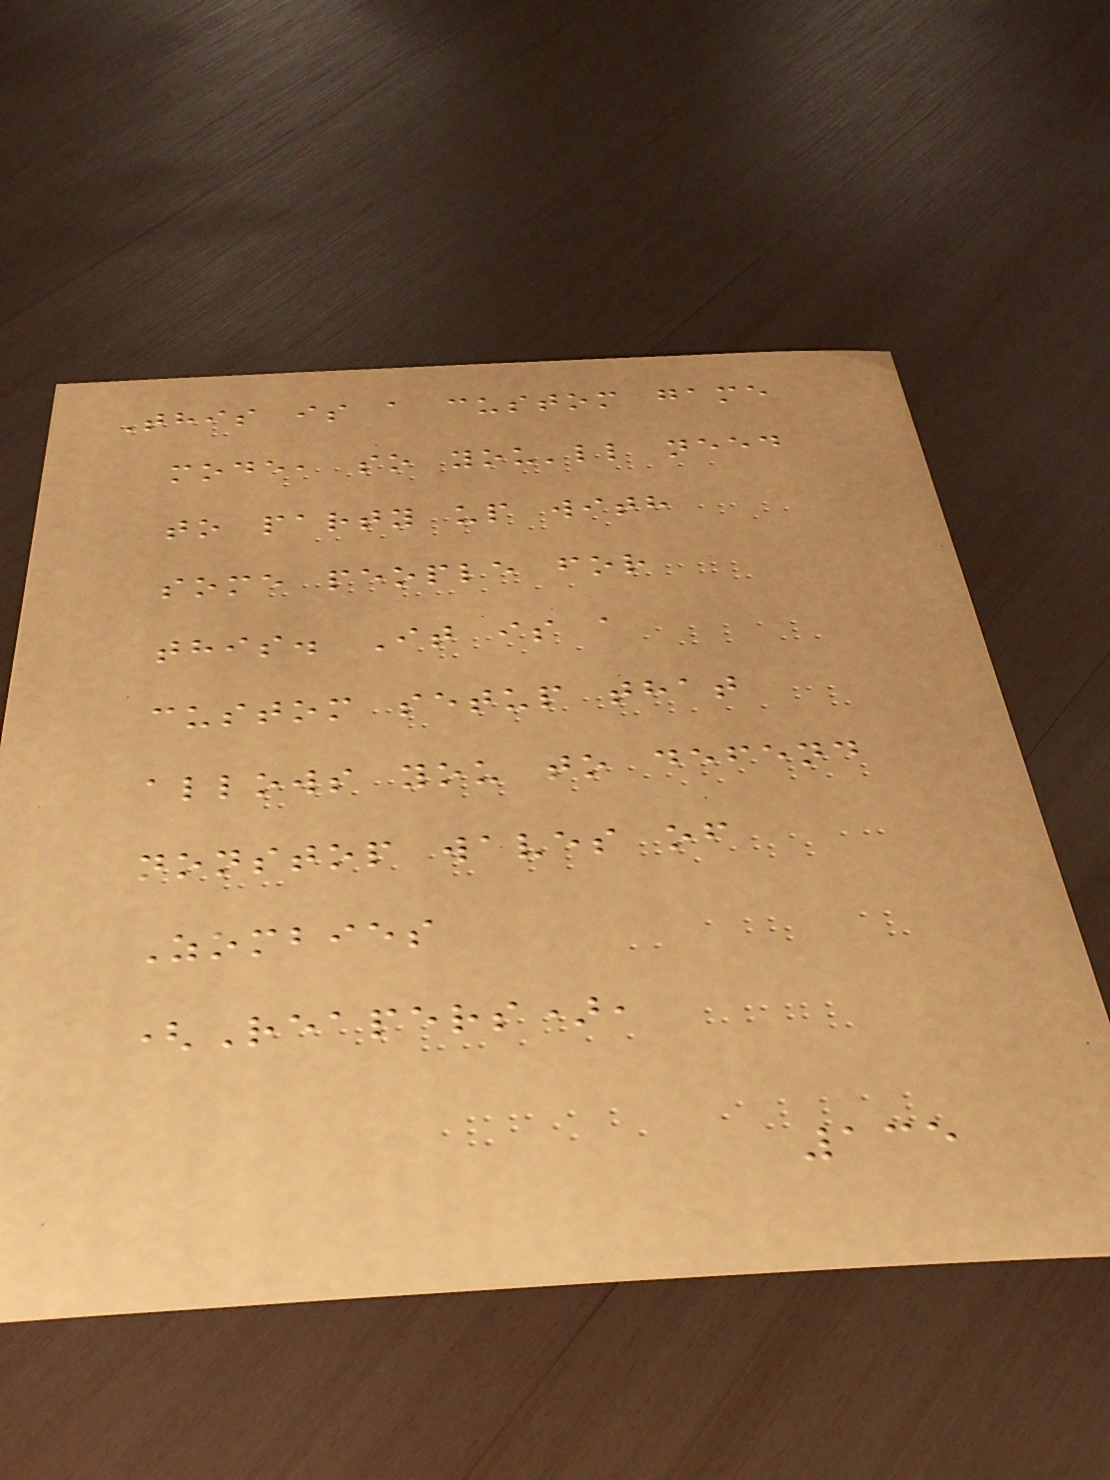This is a custom game
mode, so you'll need
to party up with
some people for
this. It is a
custom setup that
allows you to defend
nonstop waves of
Zombies
(Reapers),
135
